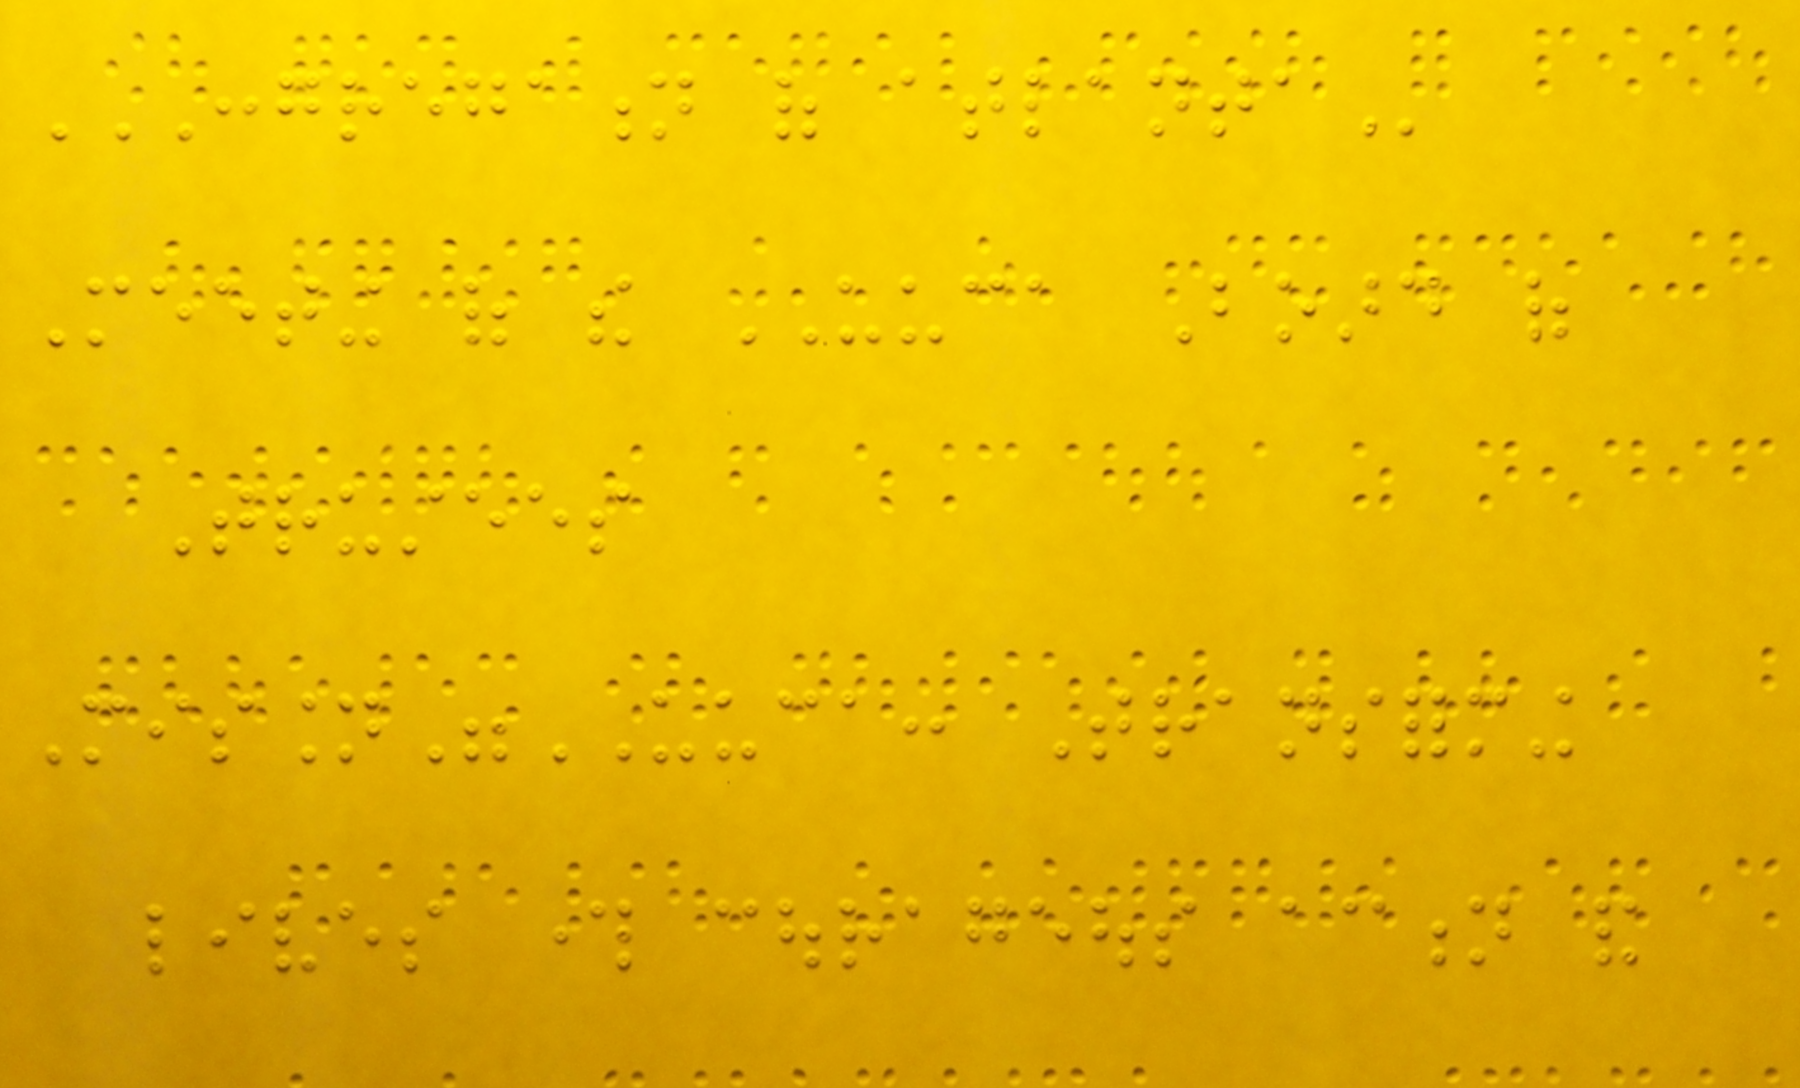CONGREGATION OF ATLANTA
Meeting of the UUCA Board of
Trustees
Mission"UUCA: Transforming
lives through courageous action and
